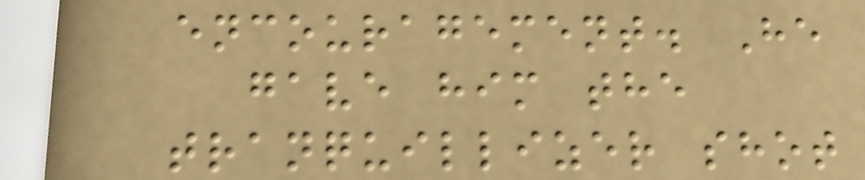encouragement. He
gave him the
tranquillizer shot
